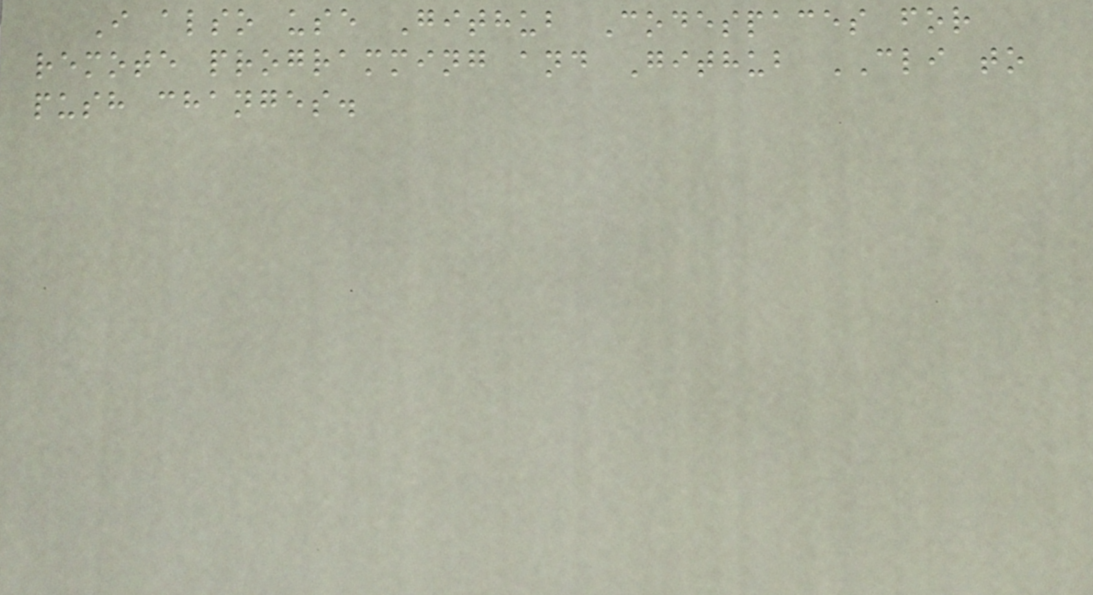I also use Github Codespaces for
remote programming and Github CLI to
push changes.
